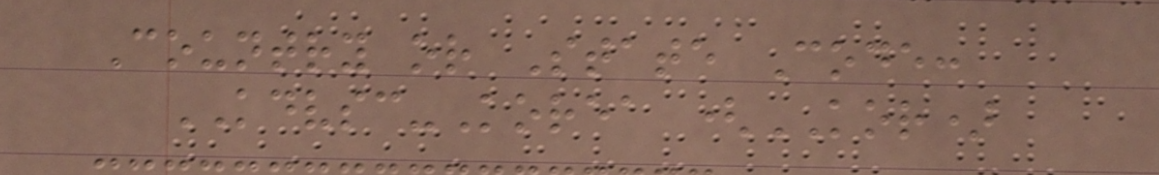Country or State Code:
KDVSC-Korea (KOR)
